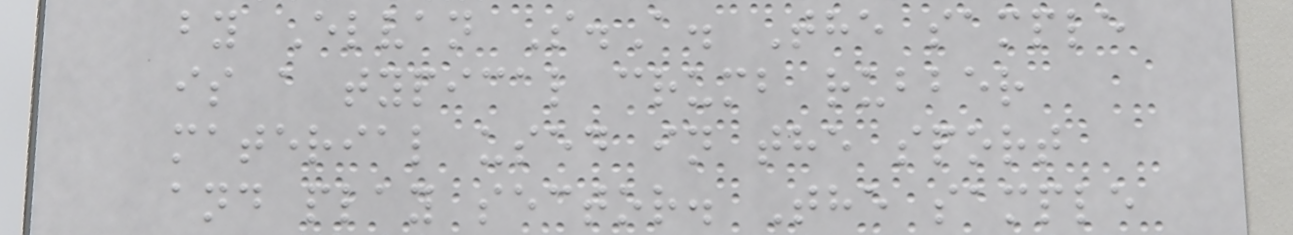by Elvan S.A. The sample
is a typical crumb rubber
material used in the sport
and play sector. The sample
